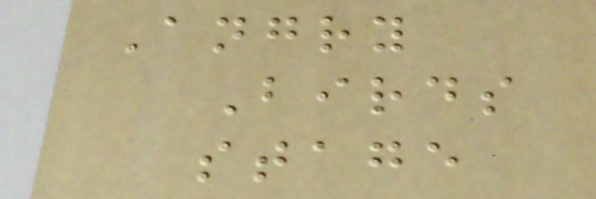Angry
Birds
stage
